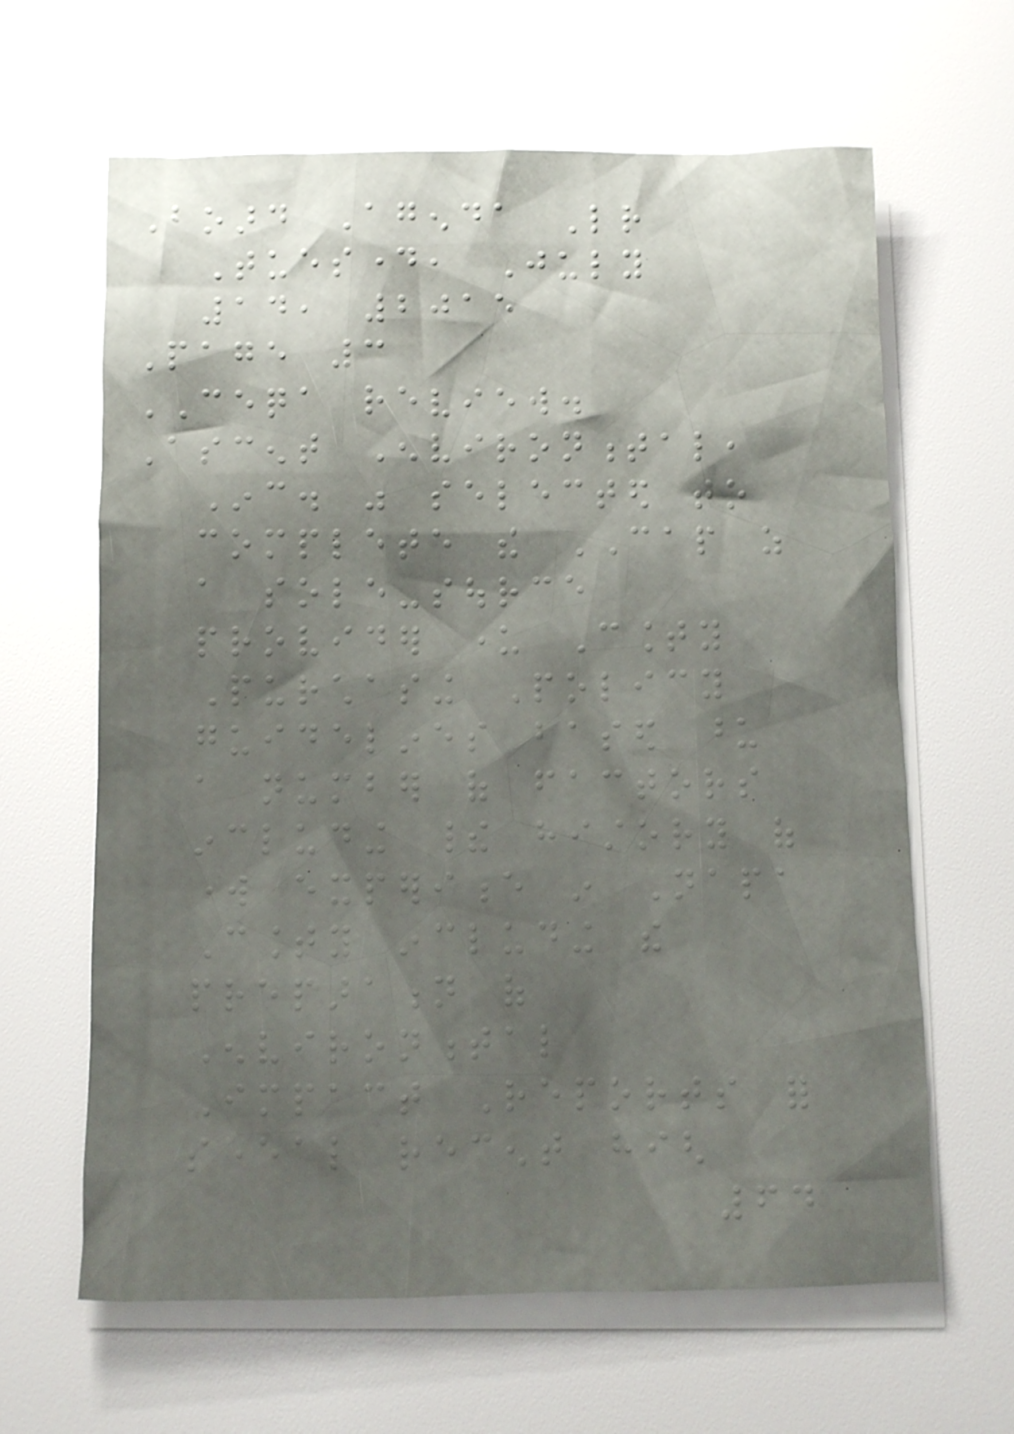Board Agenda Letter
Tuesday, July
14, 2015
Page 3
CEQA review.
Ascent Environmental,
Inc. was selected to
complete the CAP as
a sole-source
provider under County
Purchasing Policy
guidelines based upon
a number of factors
including their history of
work experience in Napa
County including the
preparation of
Environmental
Impact Reports for
several recent high
64
